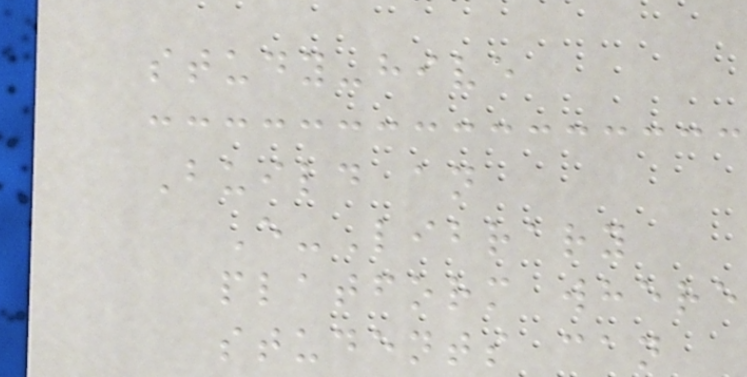study-hive
Build an
E-Library
platform where
students can
